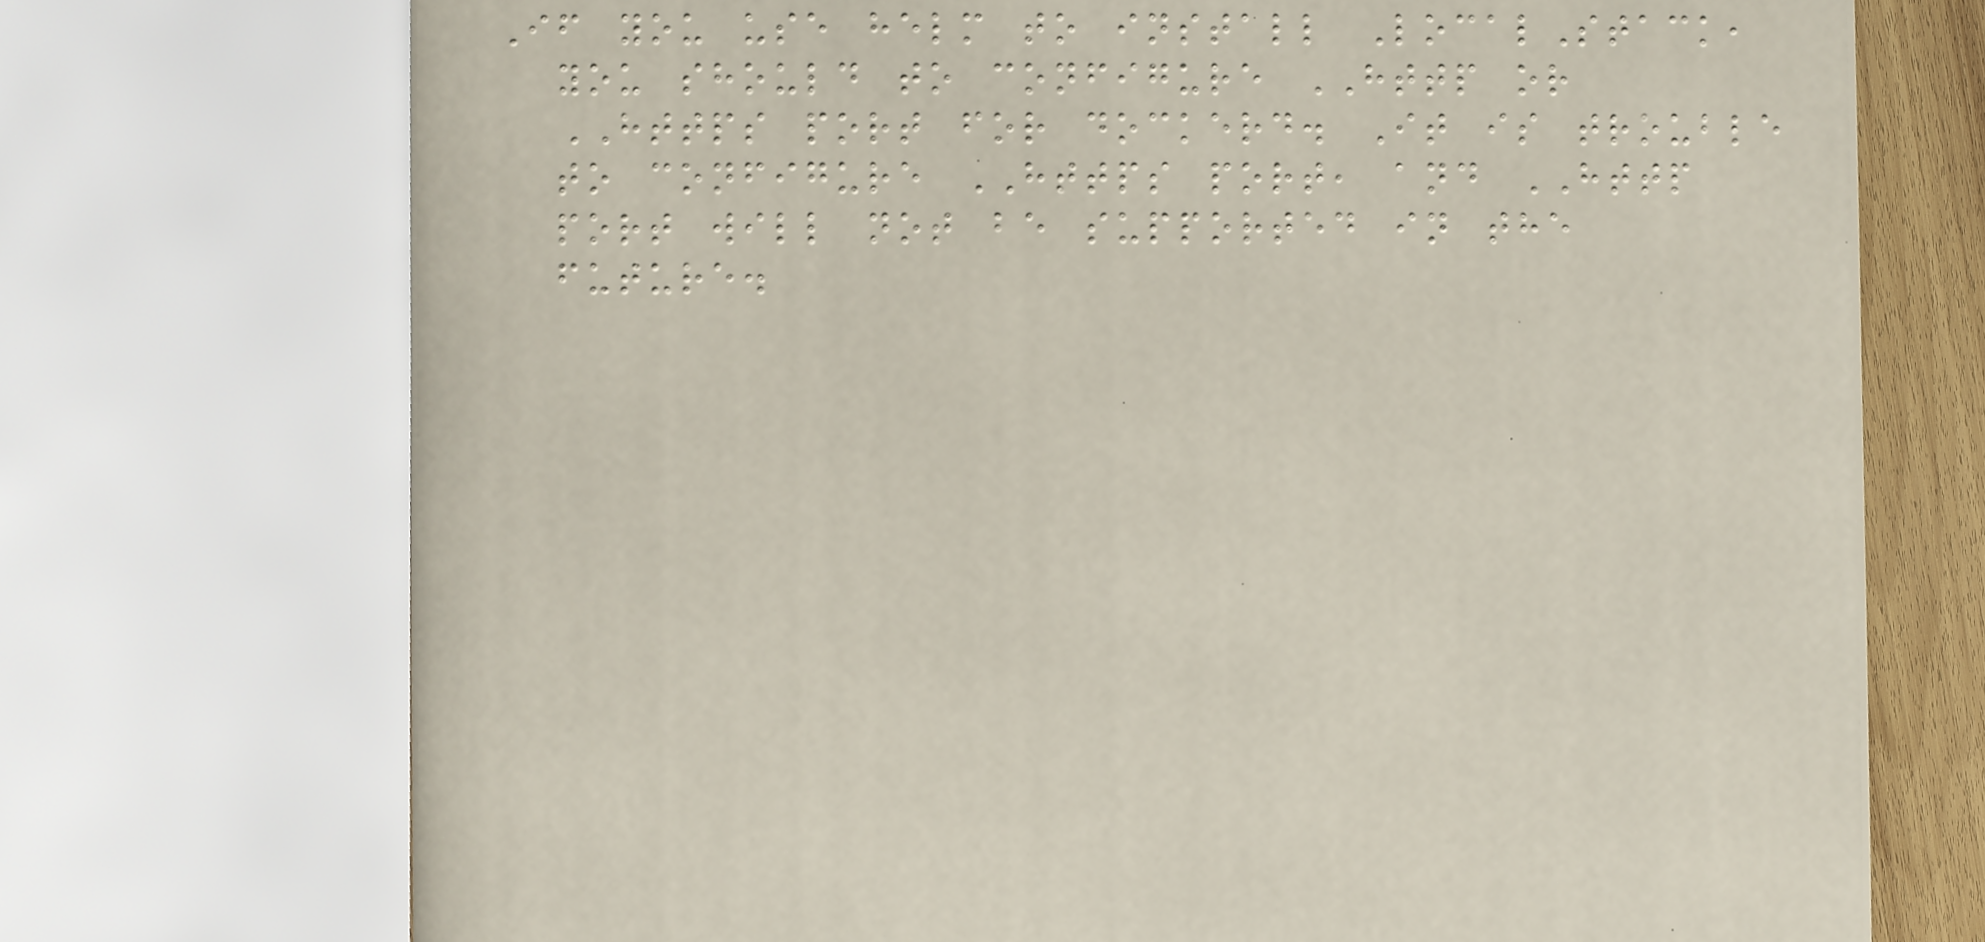If you use helm to install LocalStack,
you should to configure HTTP or
HTTPS port for dockerd. It is trouble
to configure HTTPS port, and HTTP
port will not be supported in the
future.
